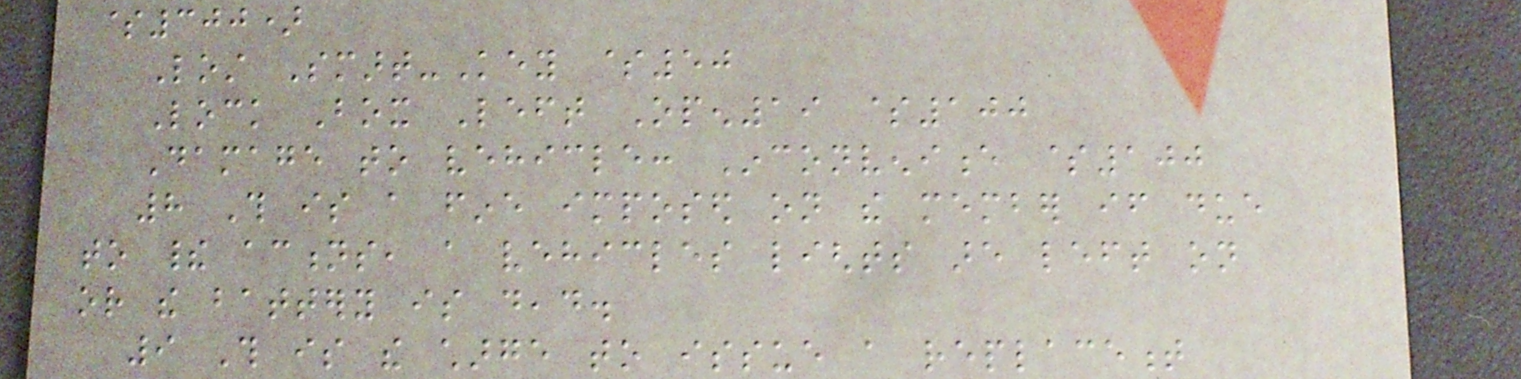$300)
Lost Smart-Key $50
Lock Box Left Open19 $100
Damage to vehicle: Inconvenience $100
8 This is a fine imposed on the member if due
to their actions, a vehicles lights are left on
or the battery is dead.
9 This is the charge to issue a replacement
